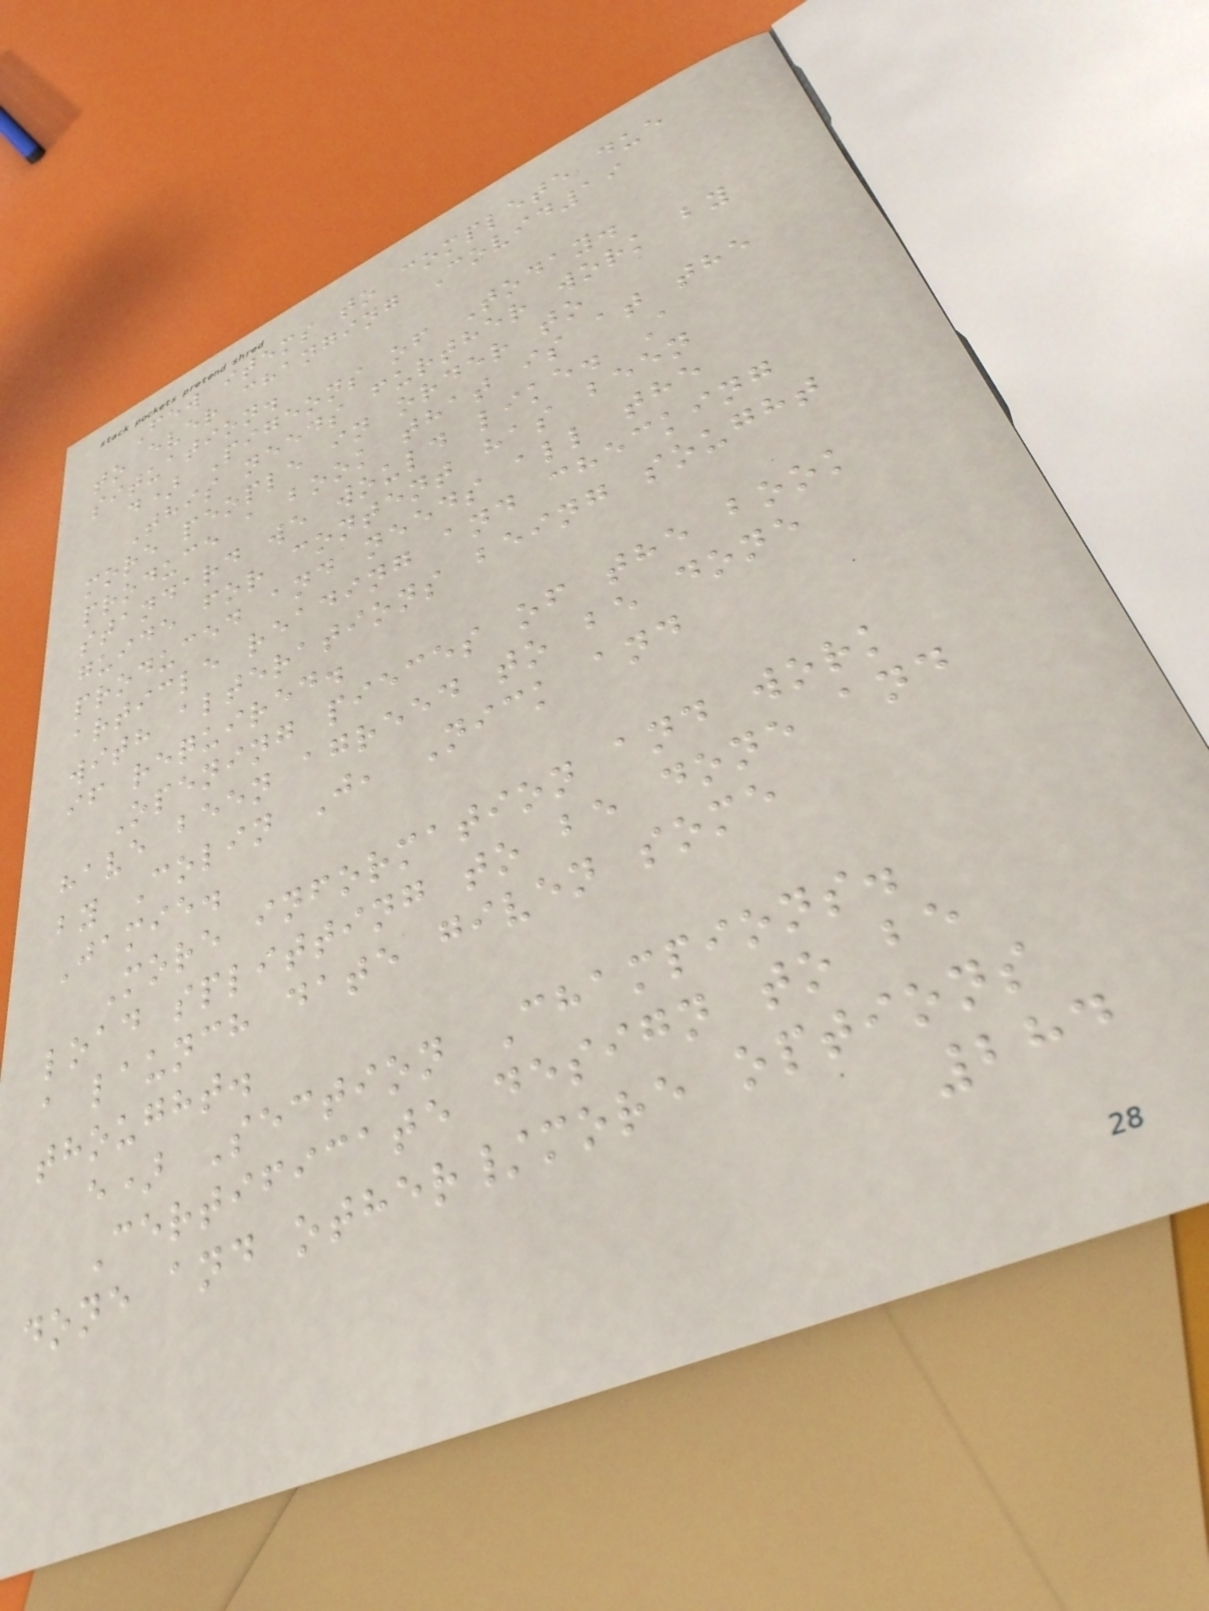Few items to complete due
to ever changing Covid19
situation.
d) Pigeons of Today.
This needs further work by
more people in order to
produce a book that is at the
standard we would like. A
guide for content has been
produced and needs all the
article reading and checking
with alterations being sought
if required.
Opening pieces of the book
have been agreed to be done
by Colin J, Nick and
Jamie.
More information and work
load splitting to be done and
a launch date given some
thought.
e) Section Champions.
Certificate design to be
done and other/more options
284
